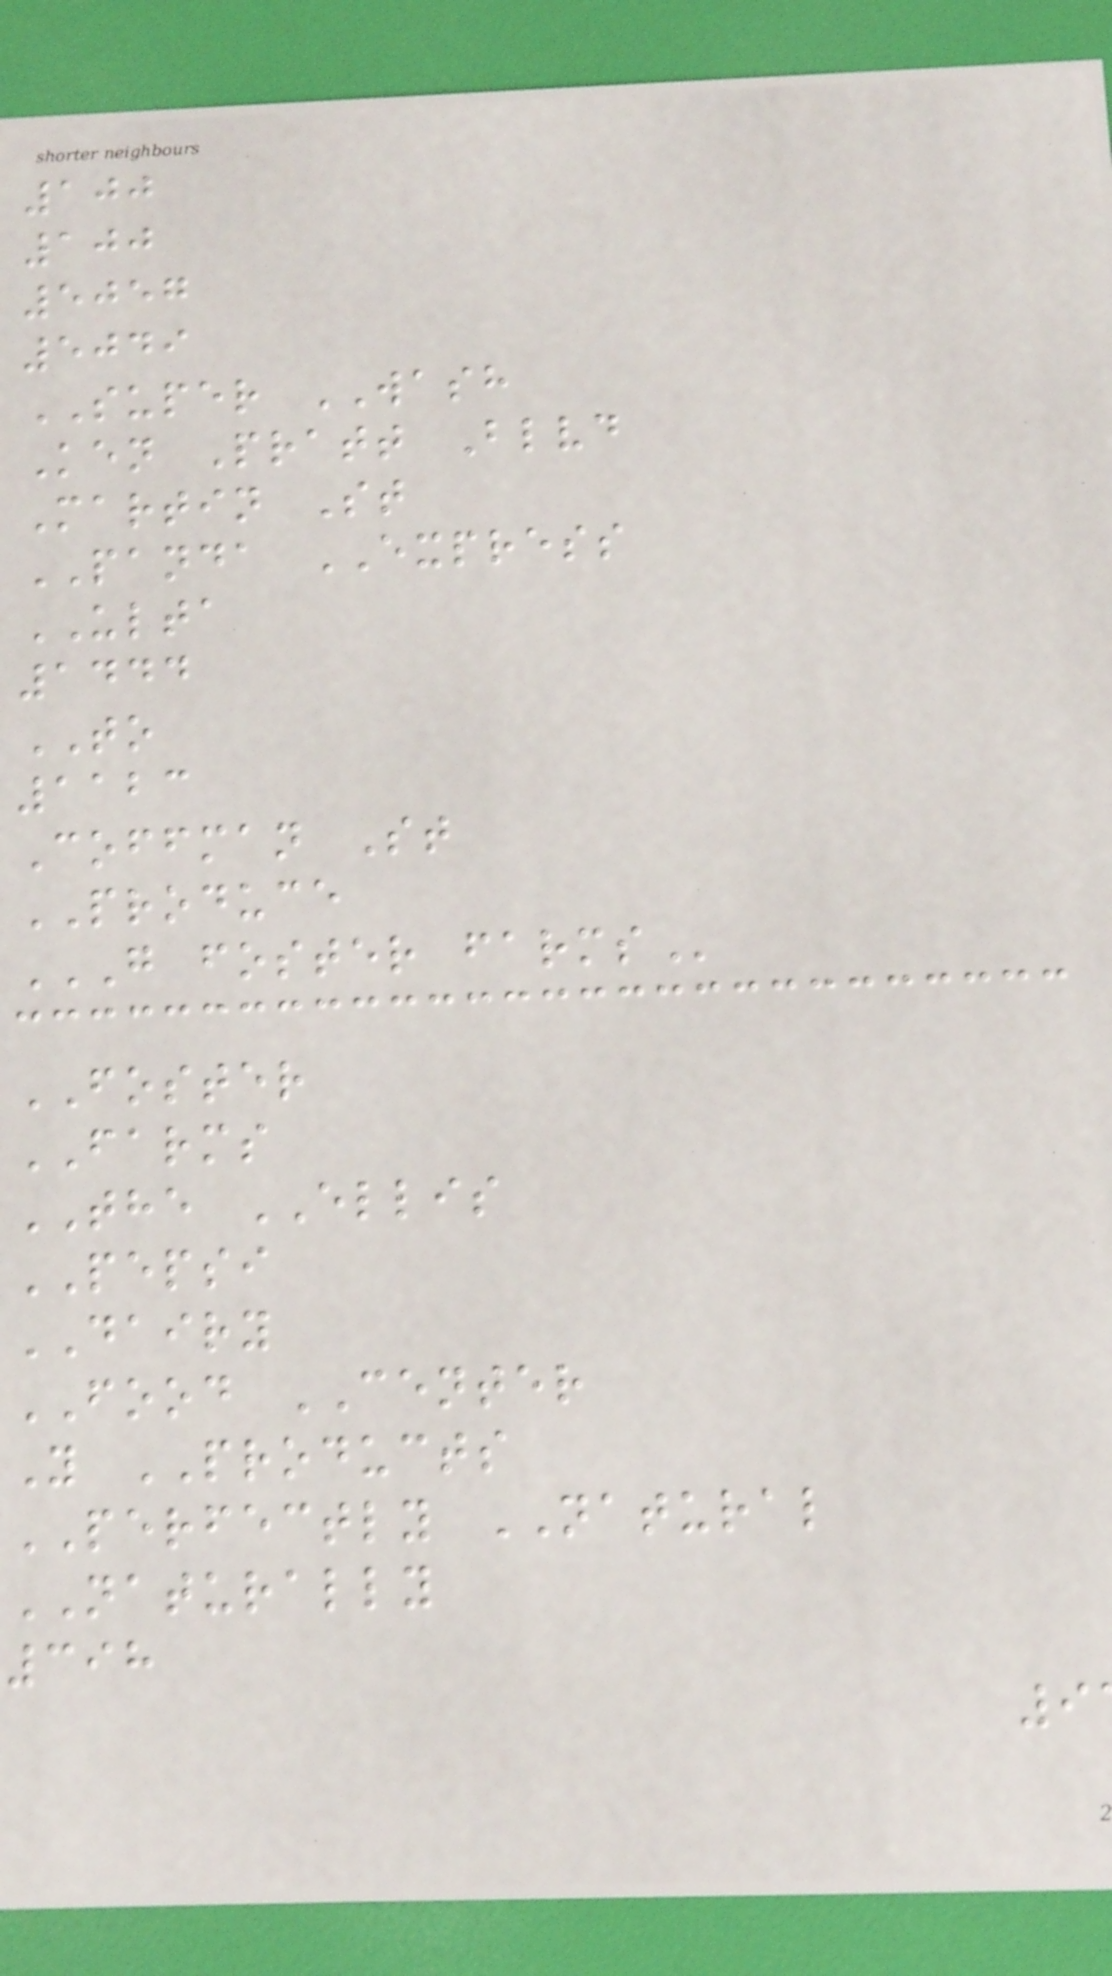100
100
5057
5049
SUPER WASH
Ken Pratt Blvd
Martin St
PANDA EXPRESS
ULTA
1444
TO
1123
Coffman St
PRODUCE
G FOSTER FARMS
FOSTER
FARMS
THE ELLIS
PEPSI
DAIRY
FOOD CENTER
Y PRODUCTS
PERFECTLY NATURAL
NATURALLY
398
